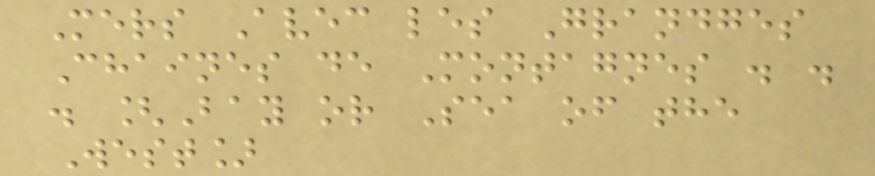Mers Avec les Grandges
Chaines de Montagnes . .
. [Bay or Sea of the
West]
